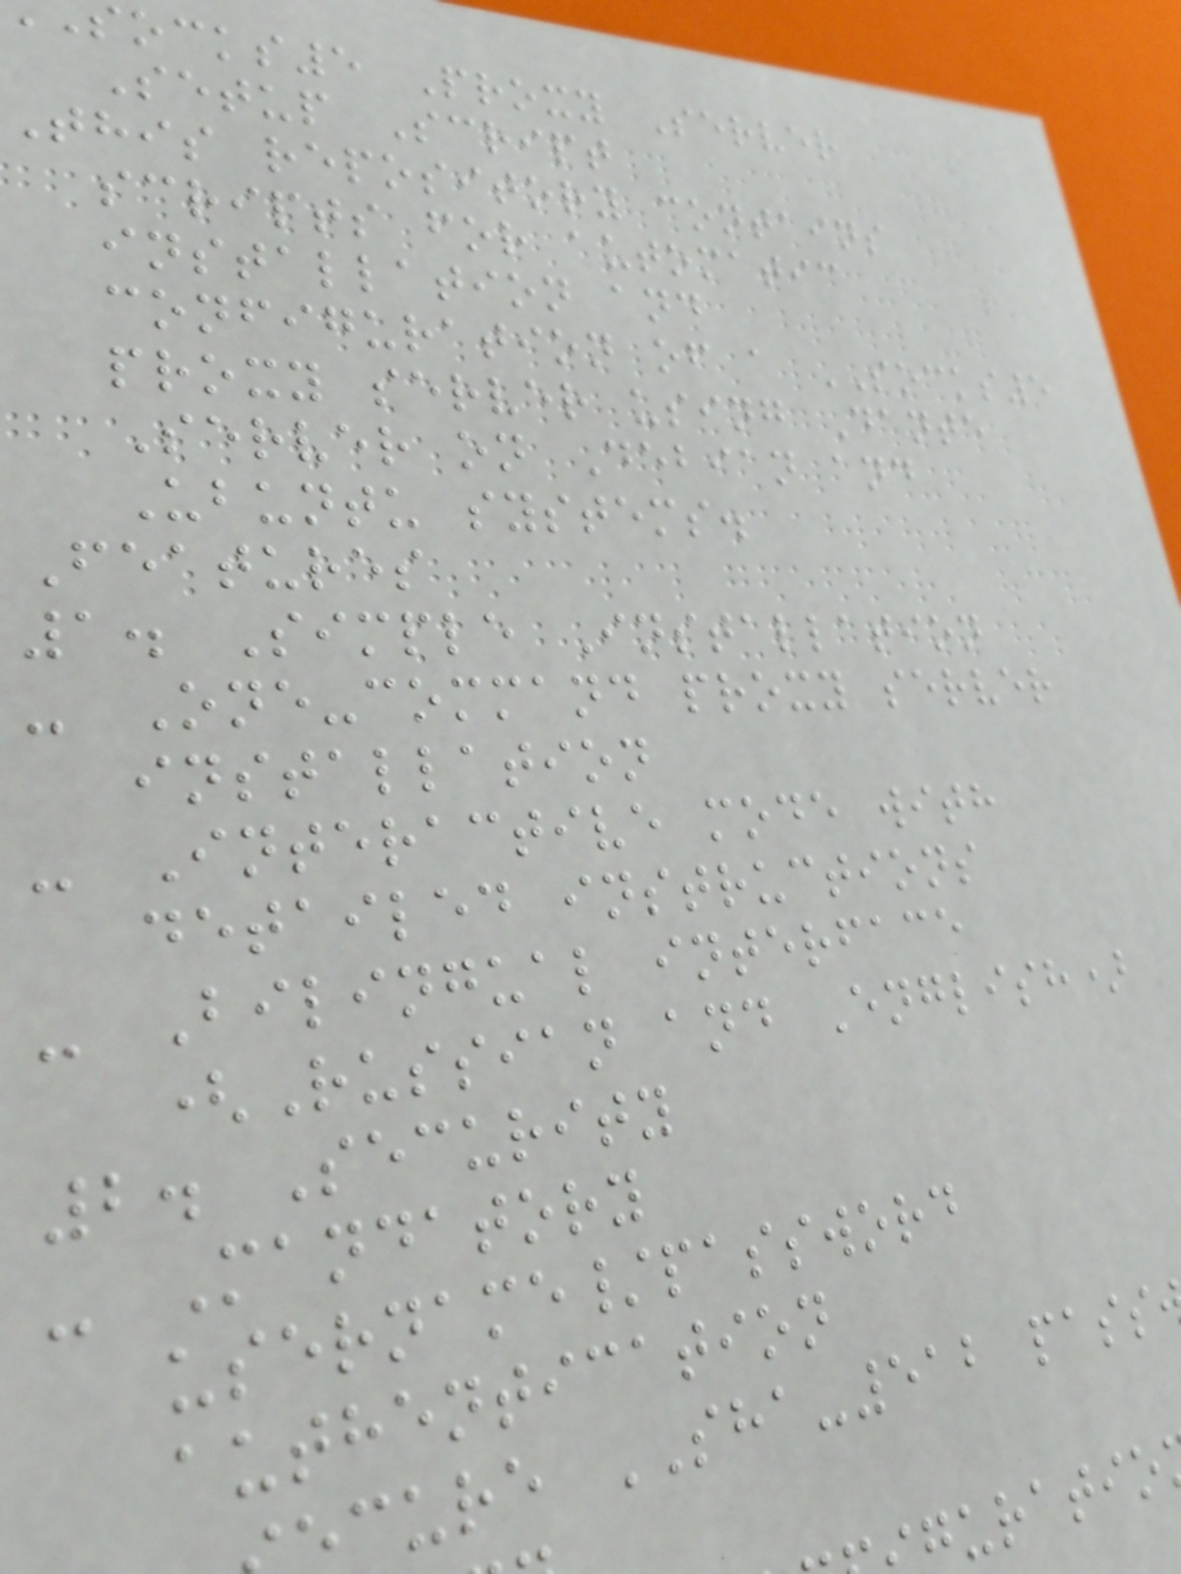ocks5 Proxy Server
Setup Script
This repository contains
scripts for automatic
installation and
configuration of a SOCKS5
proxy server using Dante
Server on Debian and
Ubuntu systems.
Features
1. Simple Installation
- One-command proxy server
installation
- Interactive mode with
detailed instructions
- Bilingual interface
(Russian and English)
2. Security
- Mandatory
username/password
authentication
cure SHA-512 pass
